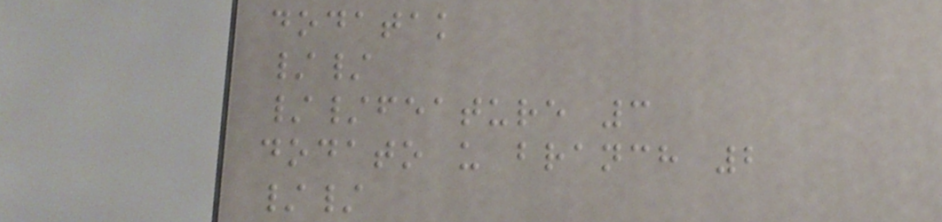dodatak
//
//feature 3
dodato u branch 2
//
